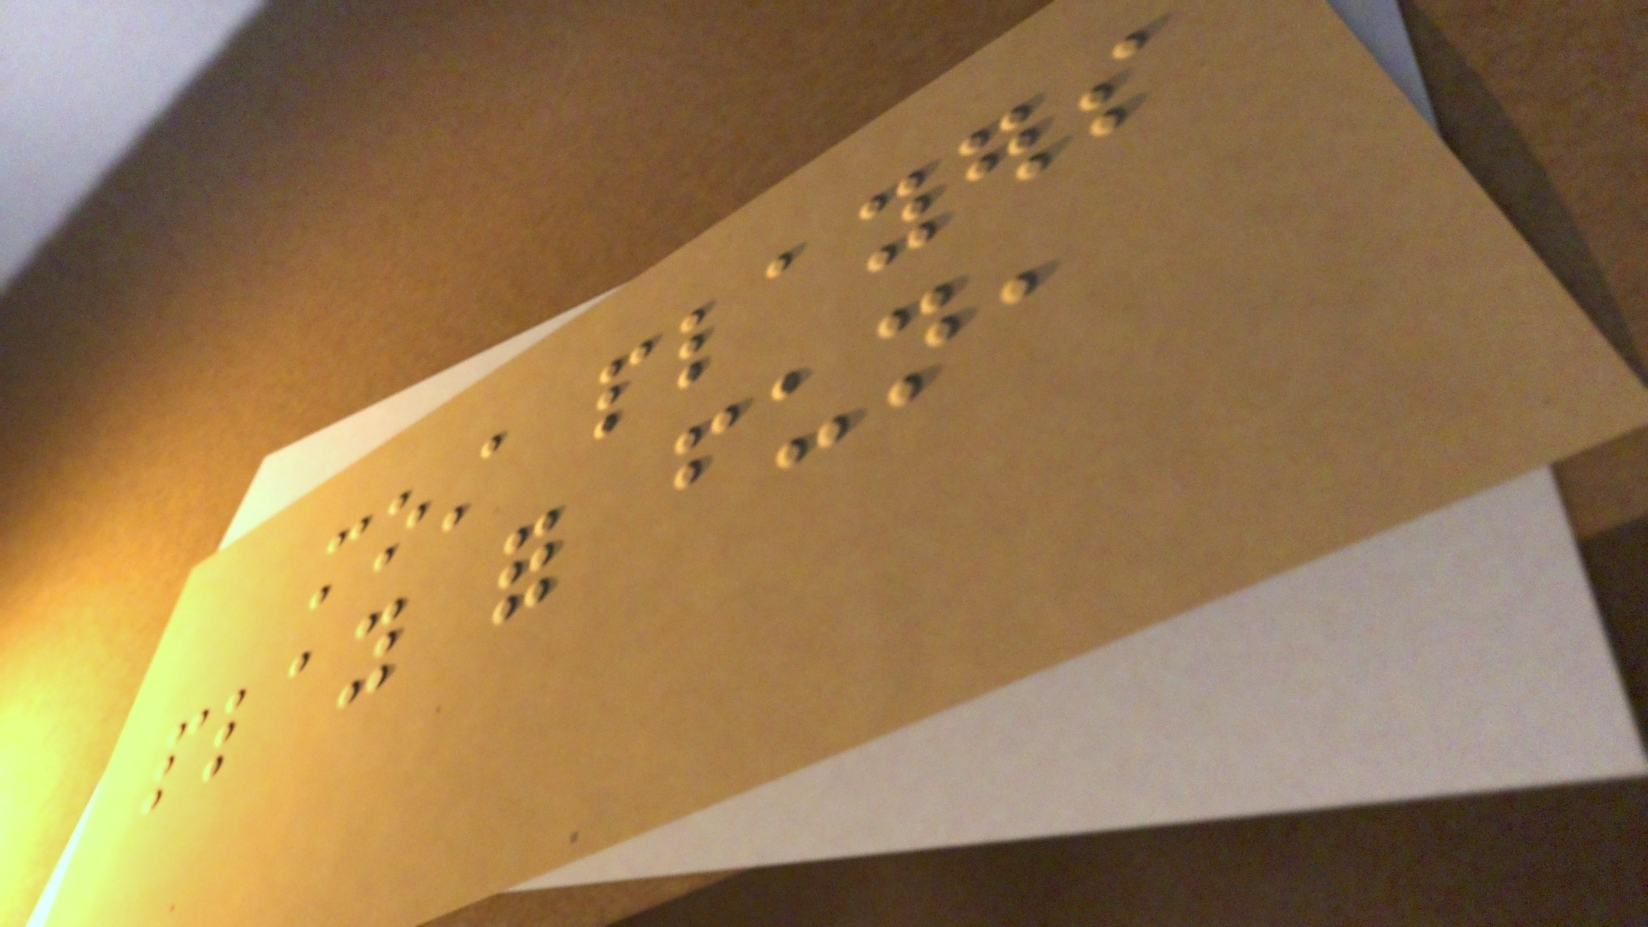most players
play for fun,
